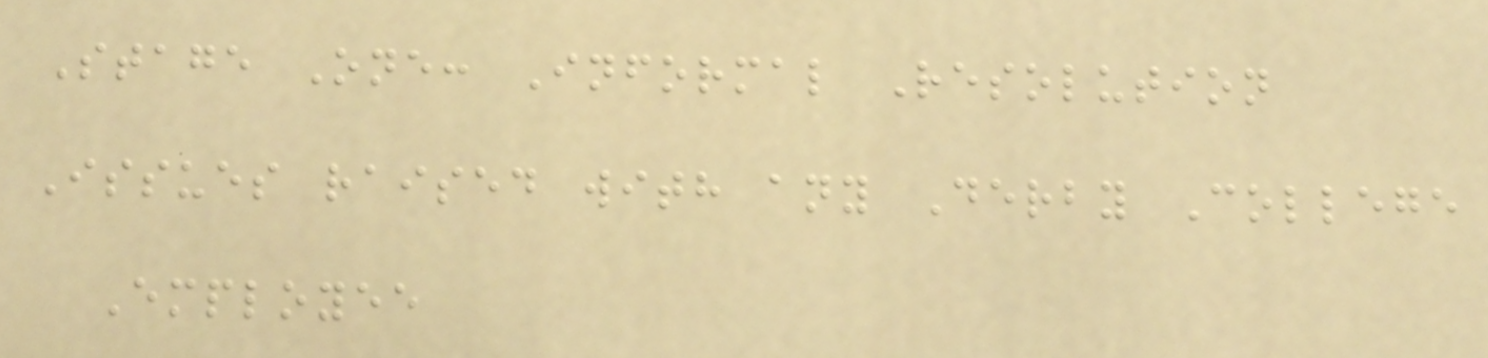Stage One: Informal Resolution
Issues raised with any Derby College
Employee
